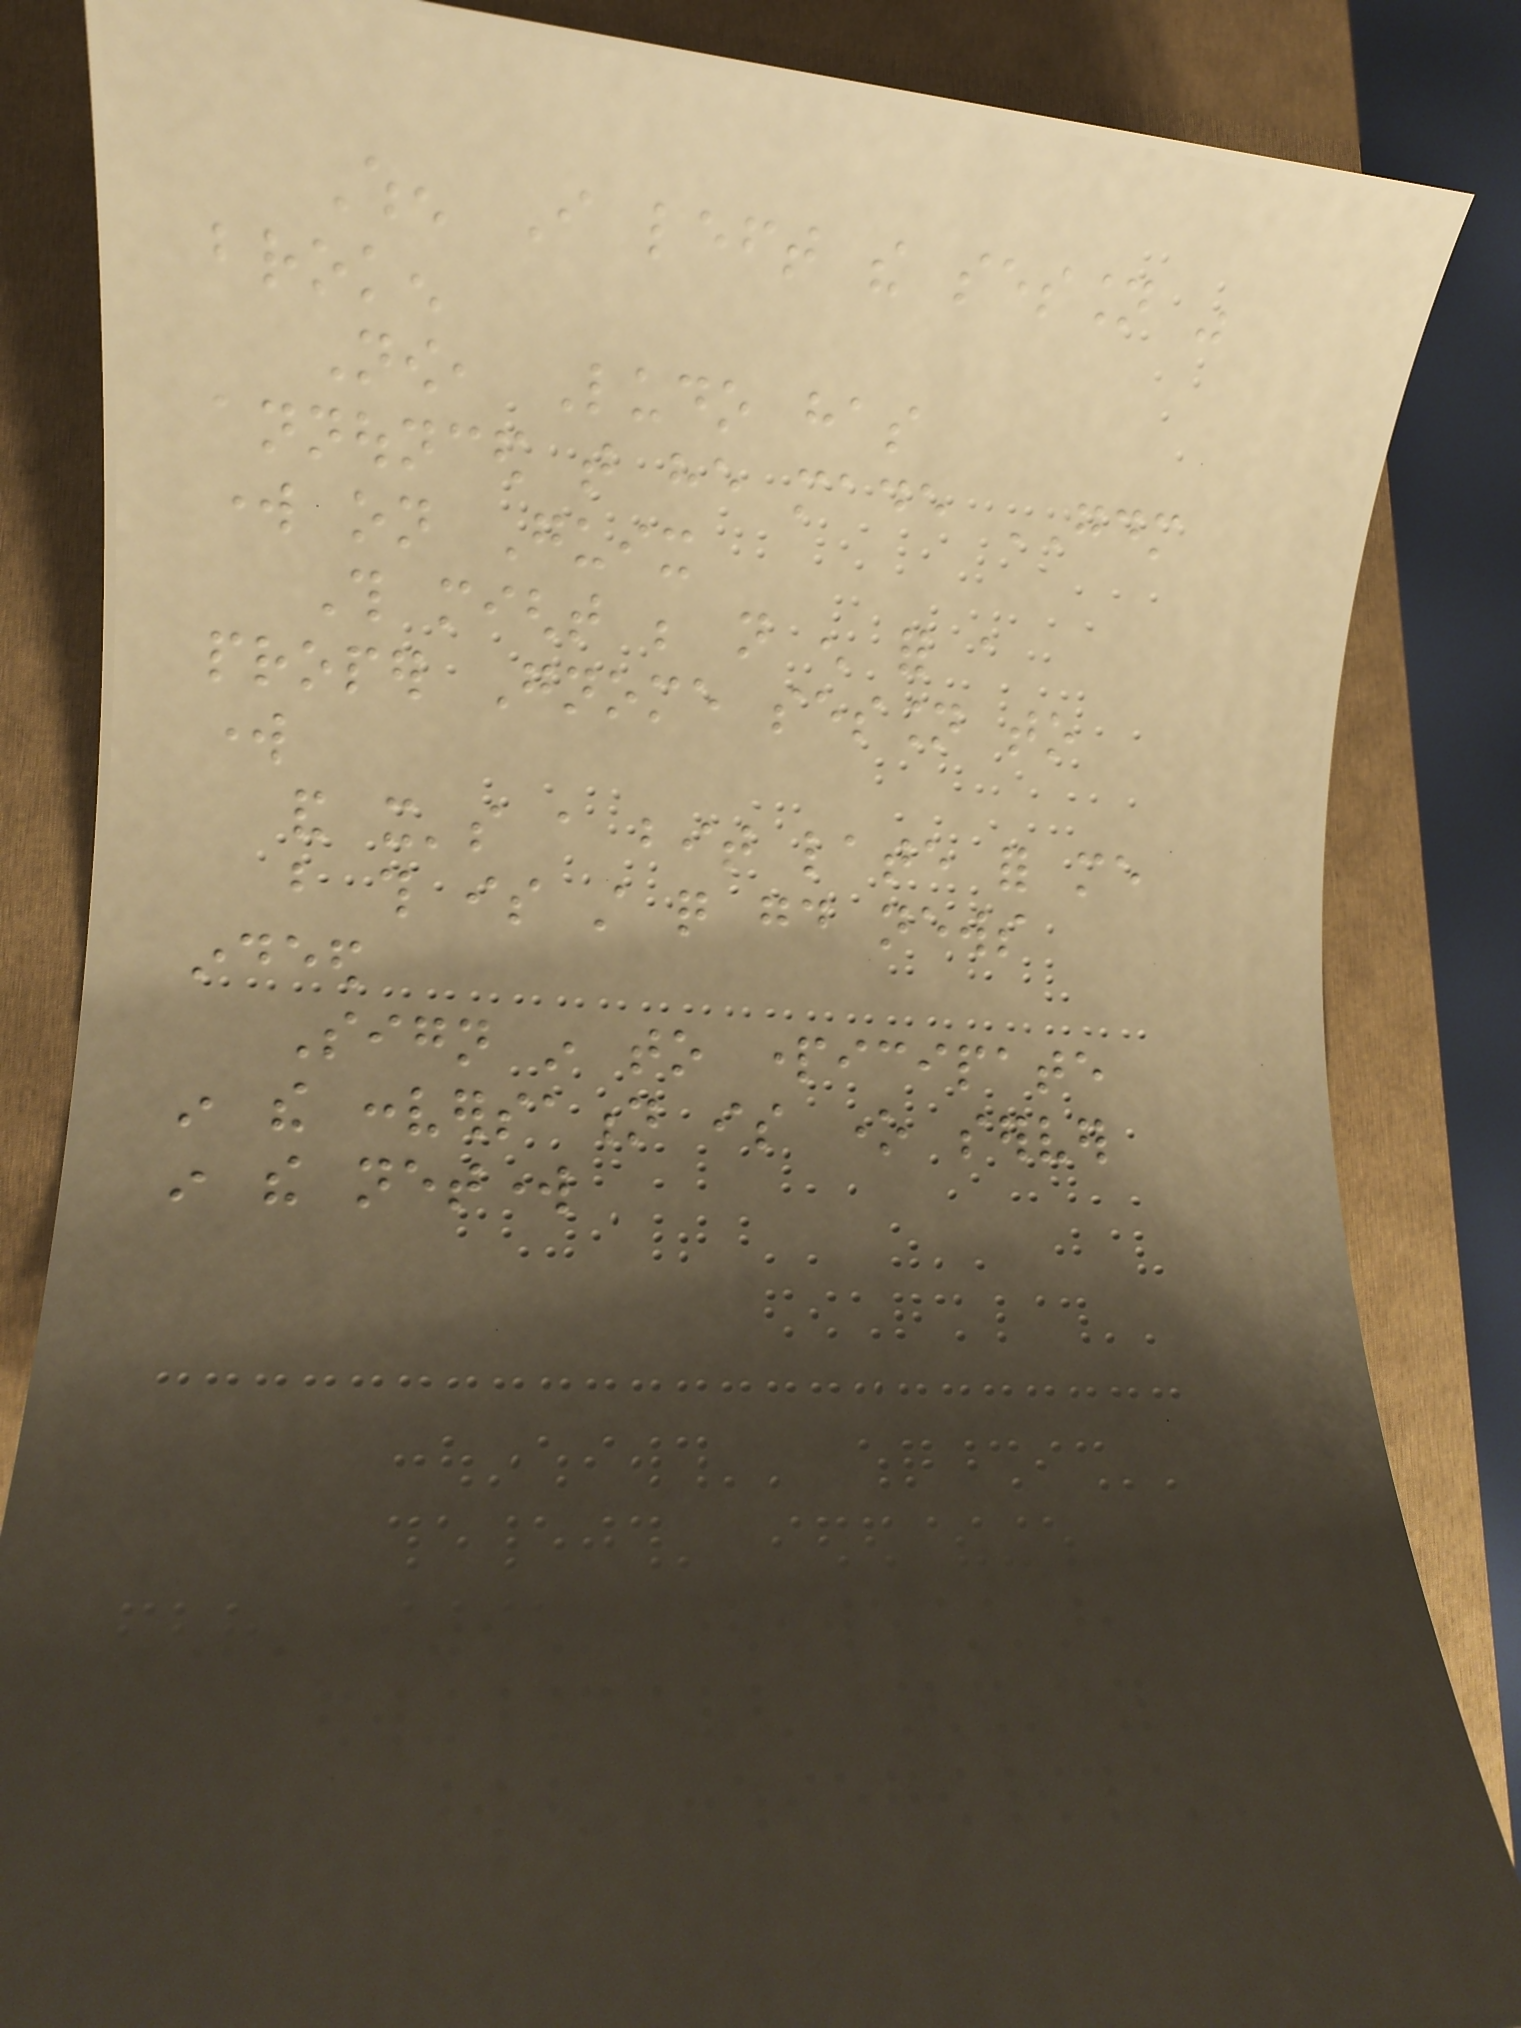When I left the session was
broken
Now, Ludo has
announced that he made GDM
work on Guix
This might be not enough for a
proper Gnome session to
work
and it's a bit late for me
but this is still quite good news
indeed
Sign in to participate
in the conversation is one server
in the network
